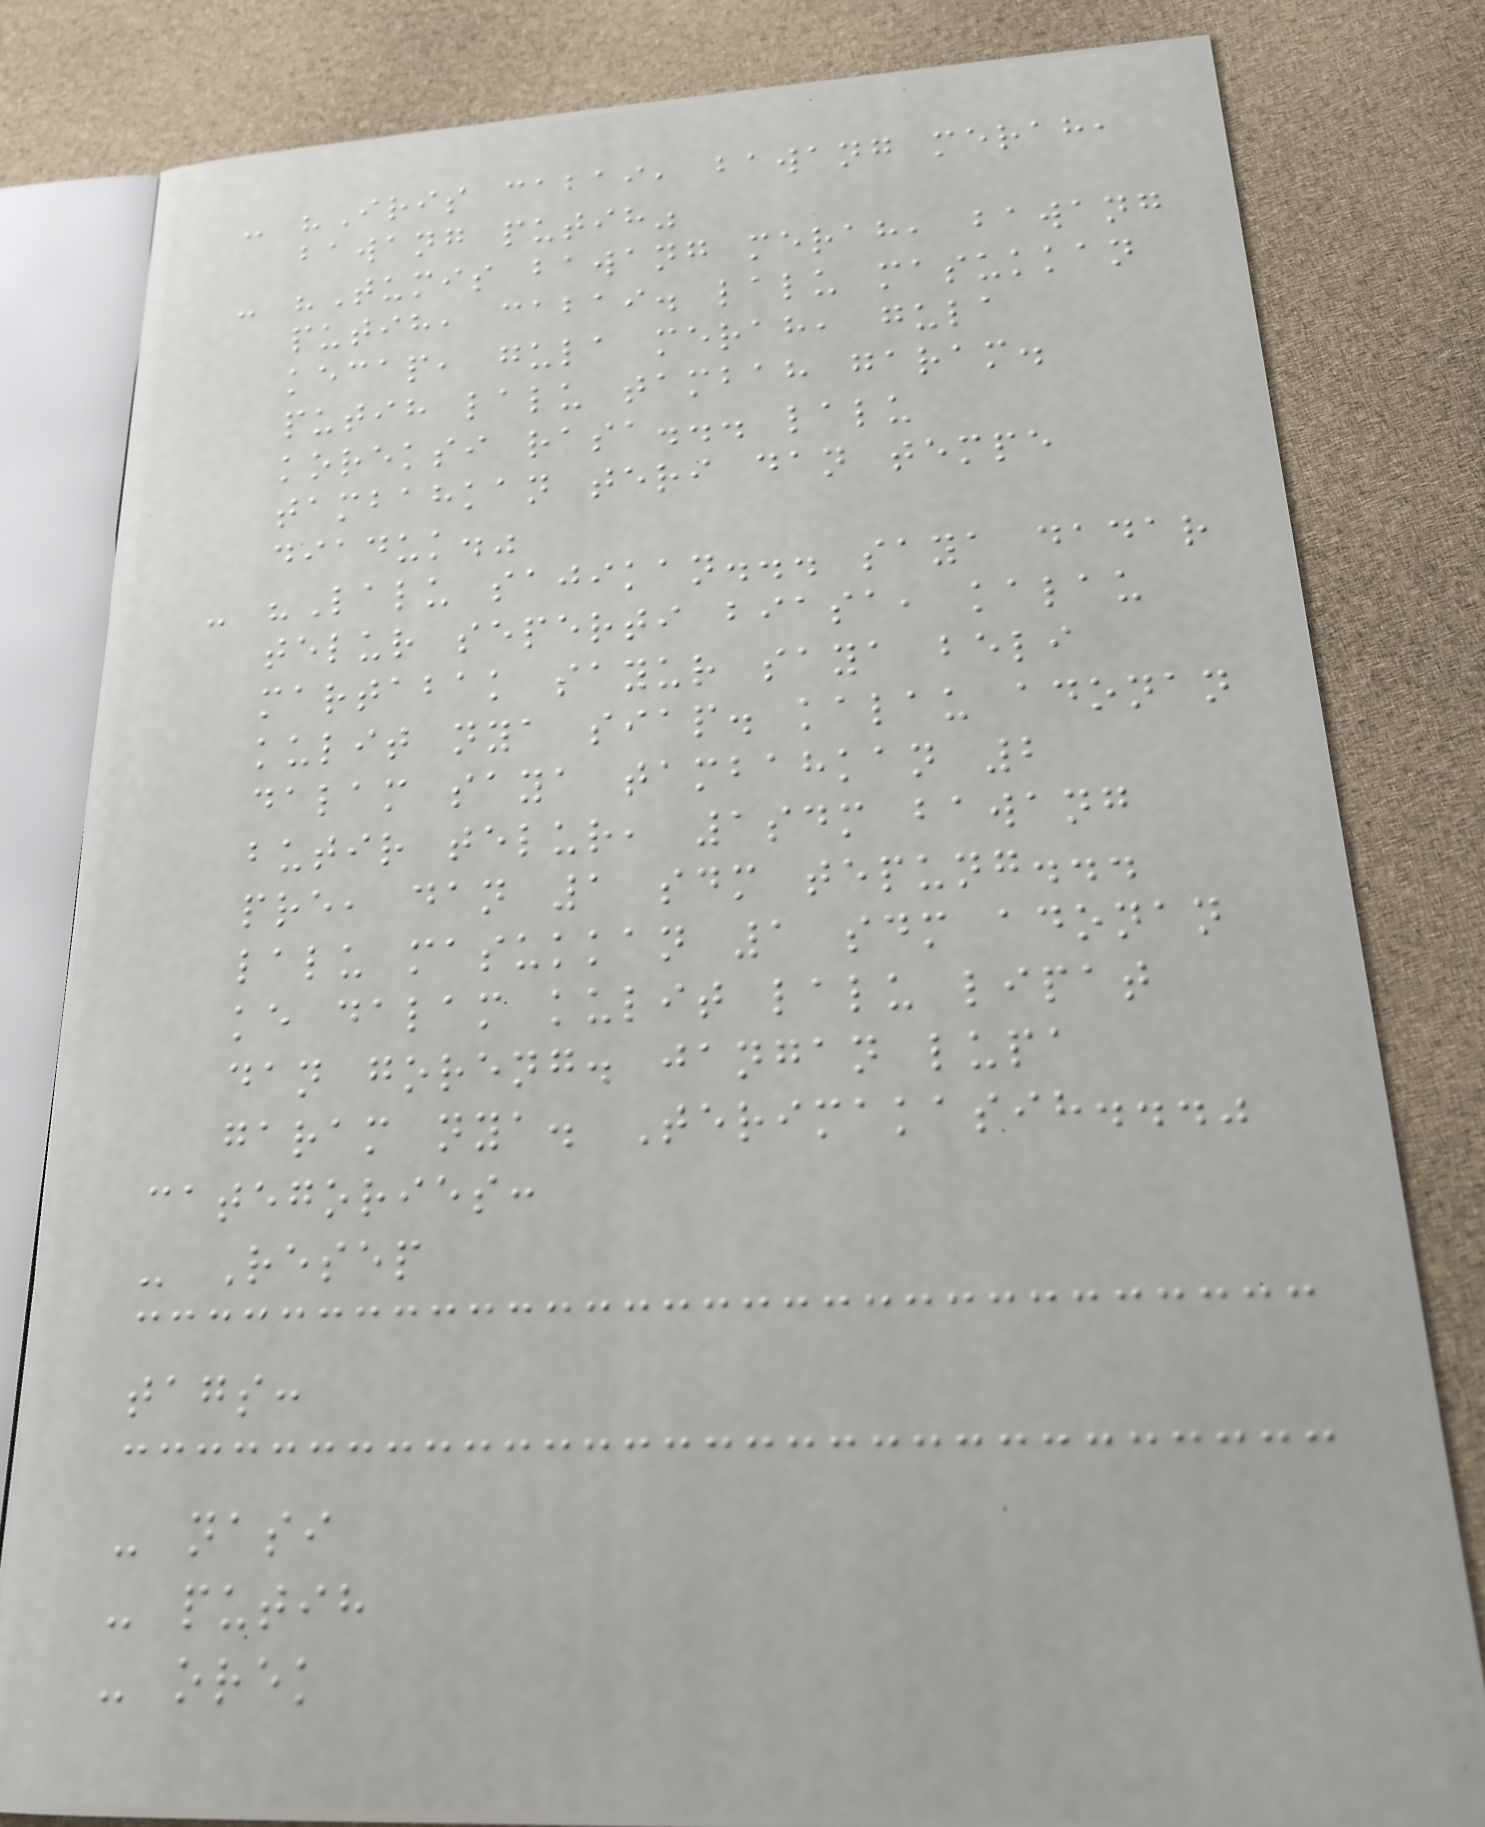- "Iris cabai, bawang merah,
bawang putih"
- "Tumis bawang merah, bawang
putih, cabai. lalu masukkan
kecap, gula merah, gula
putih lalu tambah garam.
koreksi rasa... lalu
tambahkan teri dan tempe
diaduk."
- "Lalu sajikan... saya dadar
telur seperti biasa, kalau
martabak sayur saya beli
kulit nya siap. kalau adonan
dalam saya tambahkan 2
butir telur, 1sdm bawang
pre, dan 1 sdm tepung...
lalu masukkan 1 sdm adonan
ke dalam kulit lalu lipat
dan goreng. jangan lupa
garam nya. Terimakasih..."
categories:
- Resep
tags:
- nasi
- putih
- orek
